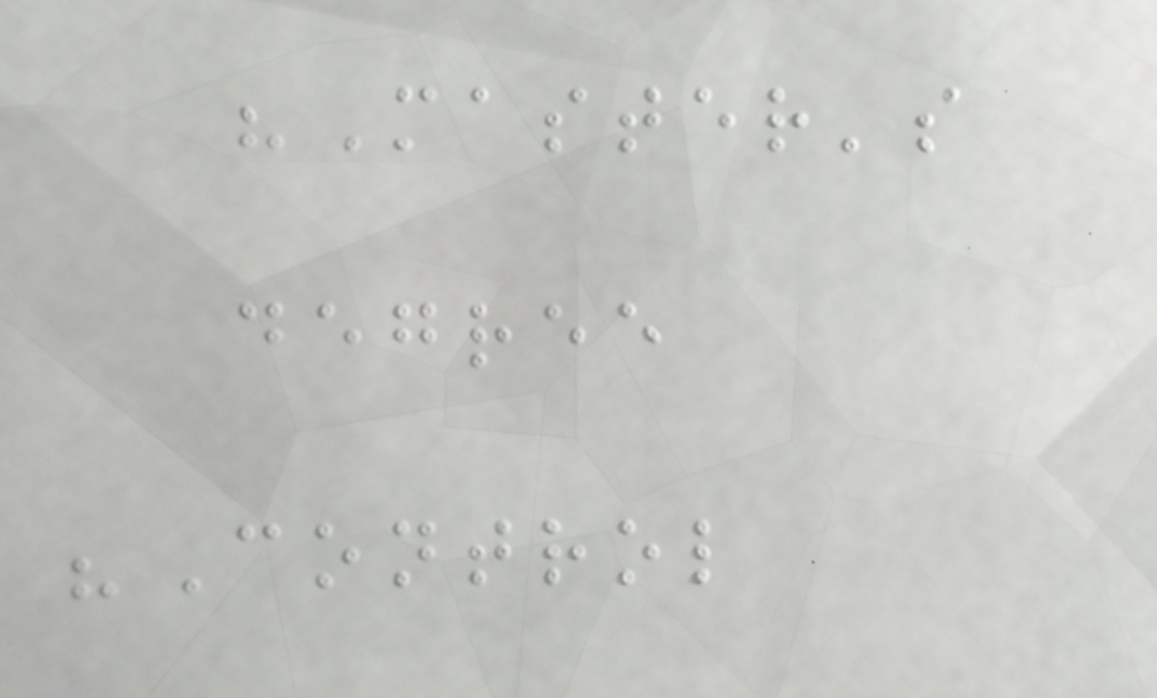"Master's
degree
"Control
